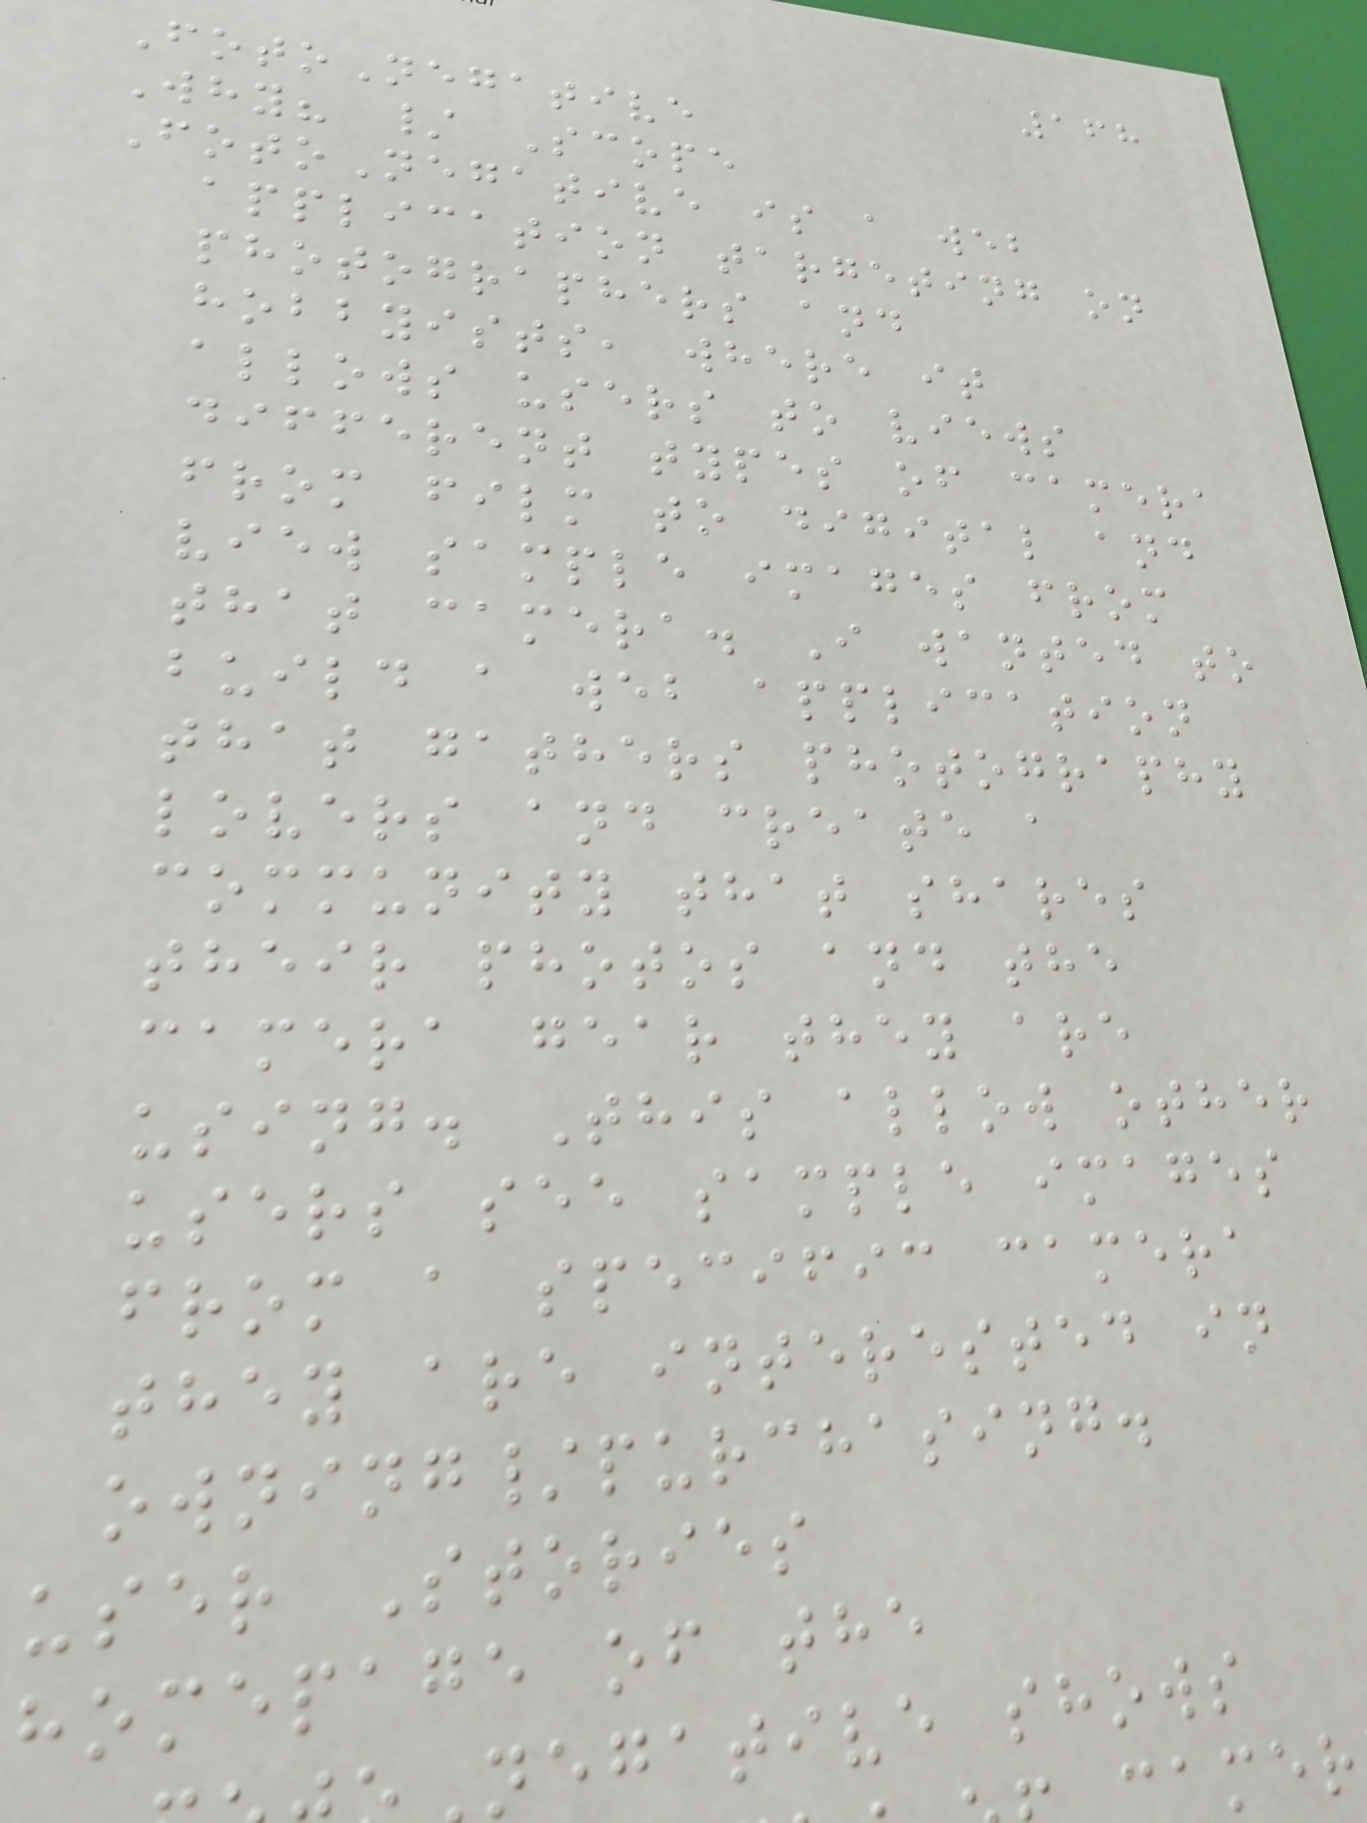168
FotoNegative
Why? / Scope
FotoNegative is a web
application targeting on
photographers and
hobbyists, where it
allows users to views
different types of camera
from film to digital and
view sample images from
that camera. I wanted to
build a web application
that gathers photography
lovers and create a
community that shares
their photos and the
camera gear they are
using. This allow other
users see sample images
from a specific camera
they are interested in
owning/purchasing.
user Stories
homepage of the
negative shows
